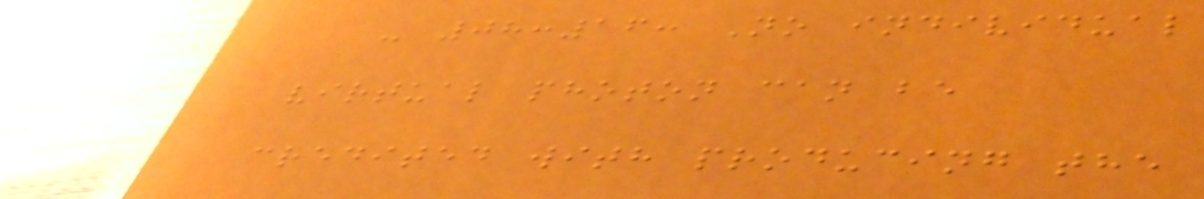- 08:16: No individual
virtual photon can be
credited with producing the
